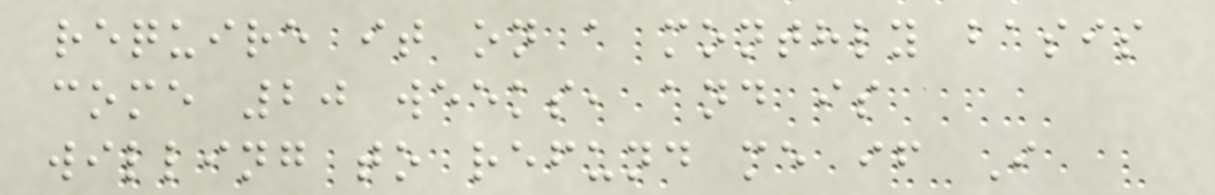require it on a monthly basis
come 20 weeks, and is
willing to refund me if I
